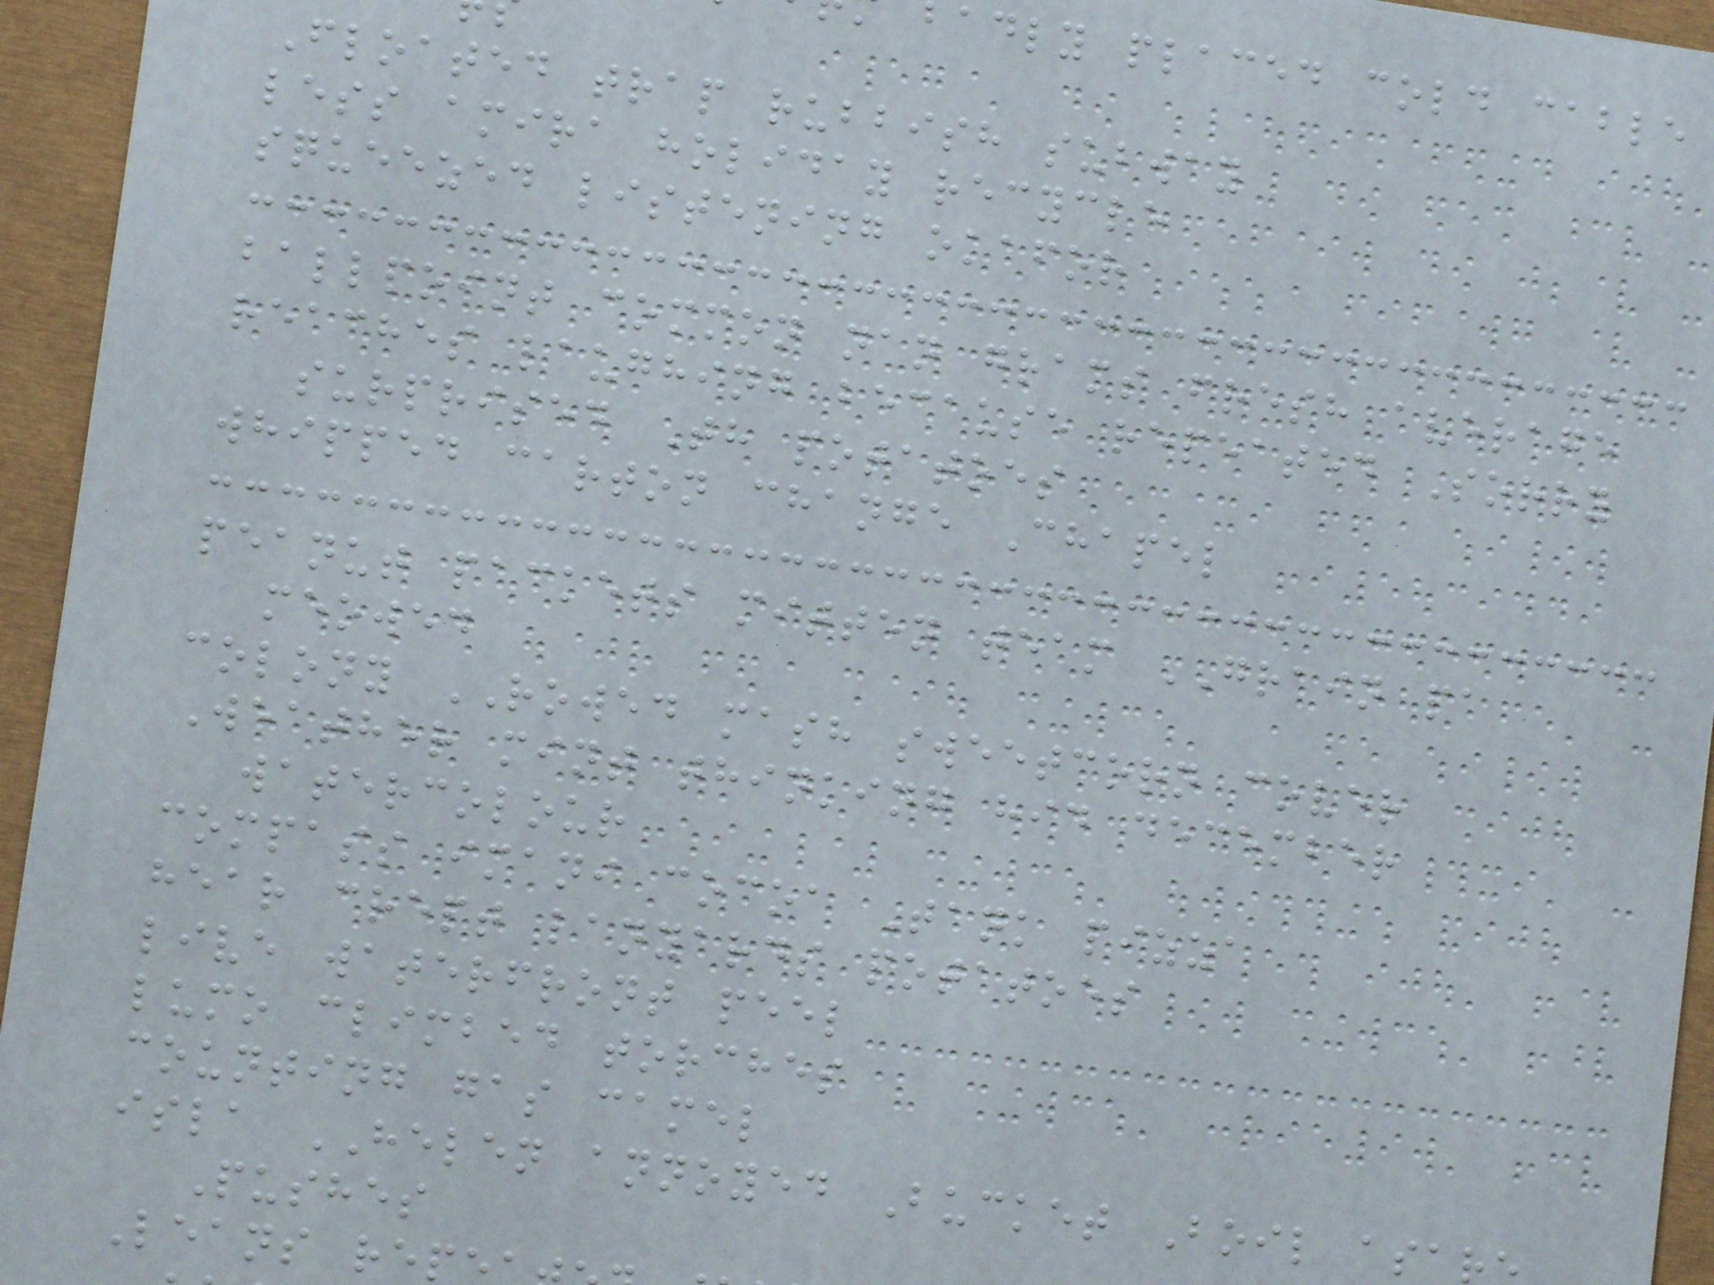adly placed cold cable
Floated trap rubbish subway
less amira holiday recycle
squeezed listening okafor
ballpoint common nan grams fresh average
reaches laughing because repeated Sorry
surprised Th potatoes
whipped carton change Chapel
peanut packets mitten team GRAIN pa
meowed
colony ROWED mash sweetcorn cover
Weather mint thinking hid december
watercolour
compass imani cocoa Tank pizza
hear crept lanyards potatoes
live waterfront peel
lumo climbed torches
counting gas camel
isla HELEN annoyed Bucket Boil asa
Pushes
